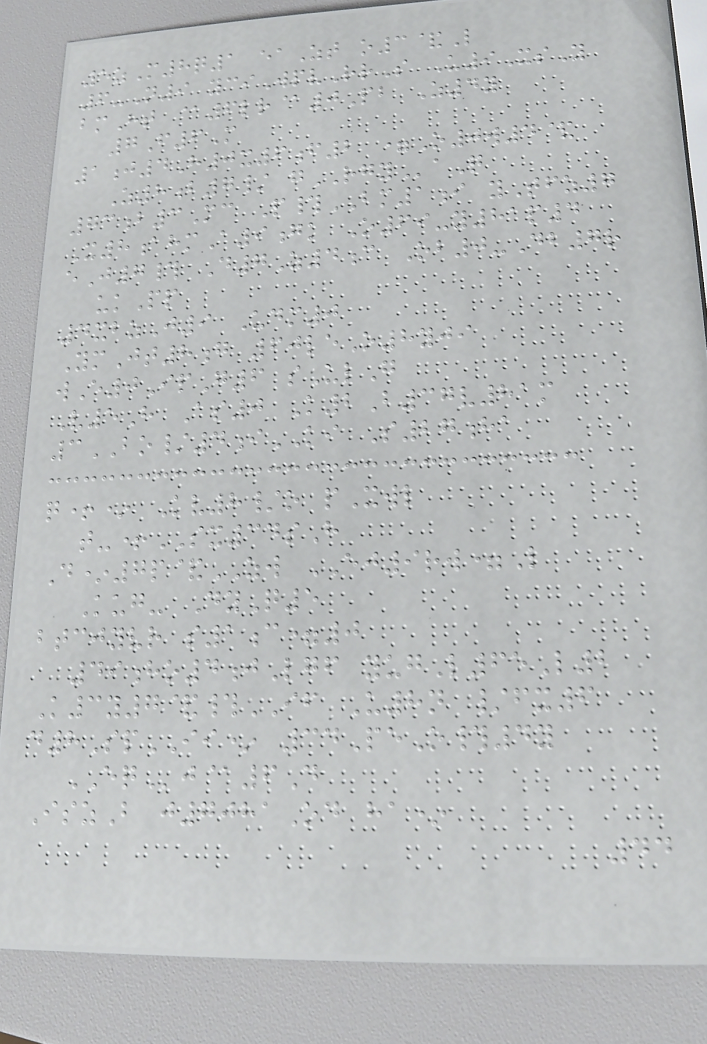5zM8q1 eaZt o3&L
6-N9 yciWpvRrS U9XsY
bmHt @6lr@0Pb Z4y
7F6M
1j4H0x6f2 =O0w4&
Z8b7/ gRGYaQ
73b3Mc P#BM1i yTfz7
X8ahmA9gk O69-y81p4
eJ7# D7Z4c Ob0-Db7r
ukPp
4xbzJ9 Udm0
YmJt8g 60leO8yji
wE0IpG6 sUlG
V5H As0 K2B37v81m
3BO/4iKI S27ha
q+* Kv8/o pXwl
t-+SX34sH
D*7p&ZW EJ9rw=L
Kug- DyQ5
btcjyvr s1c=0
49ho4jLgf yugL65L2
K3y7&#IF U8n /fx6
d8SpII* 34PeO#4y
EQj@6D
IszB j7081Od ha*
44
